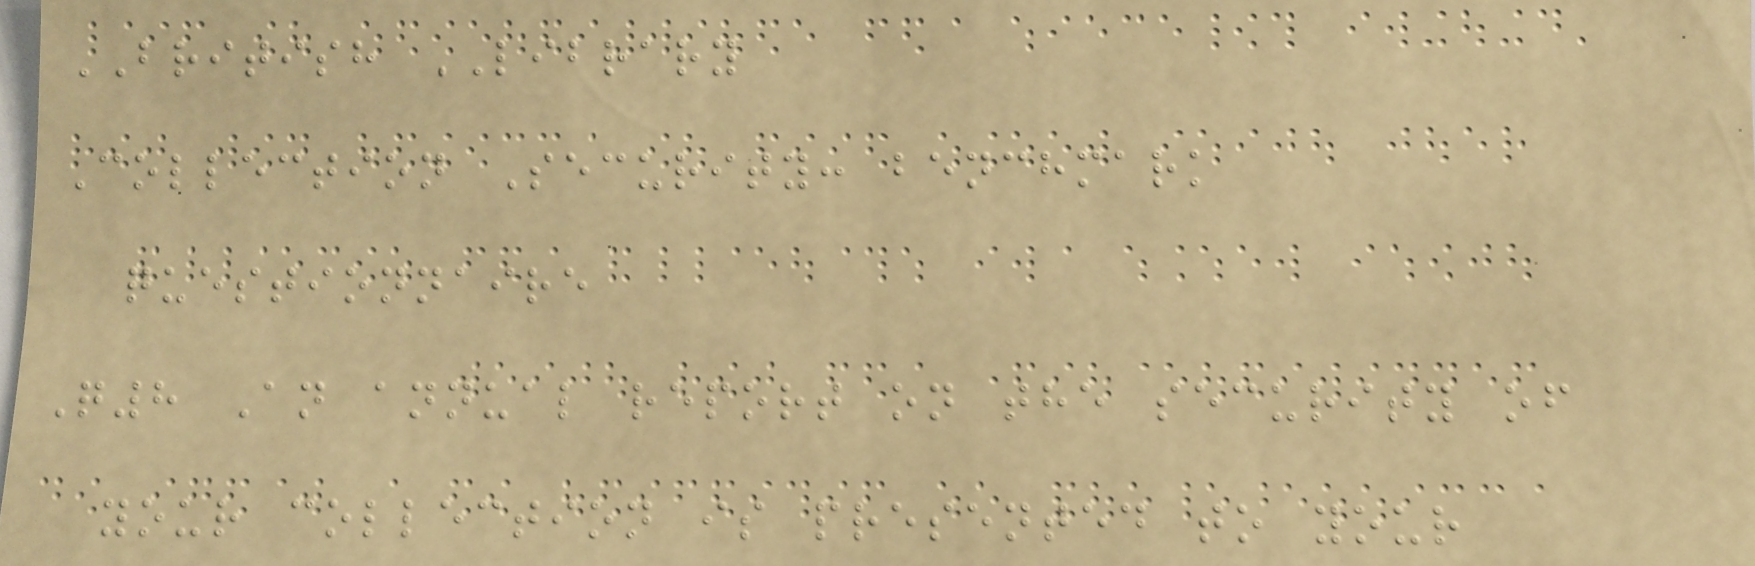BRITISH LIBRARY
Collection Security: benchmark
questionnaire
Q8 An annual report on the security of
your collection is presented to your
